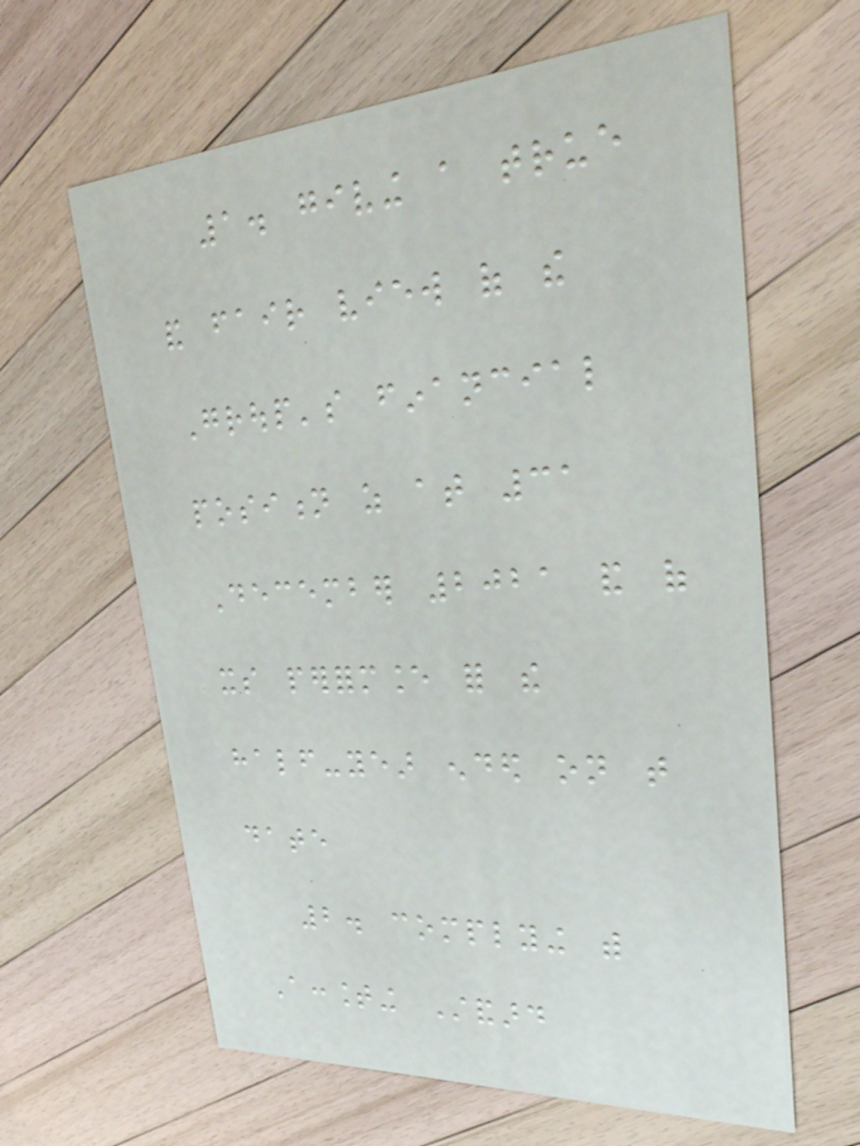1. giving a true
and fair view of the
Group's financial
position as at 31
December 2021 and of
its performance for the
half-year ended on that
date
2. complying with
Accounting Standard
